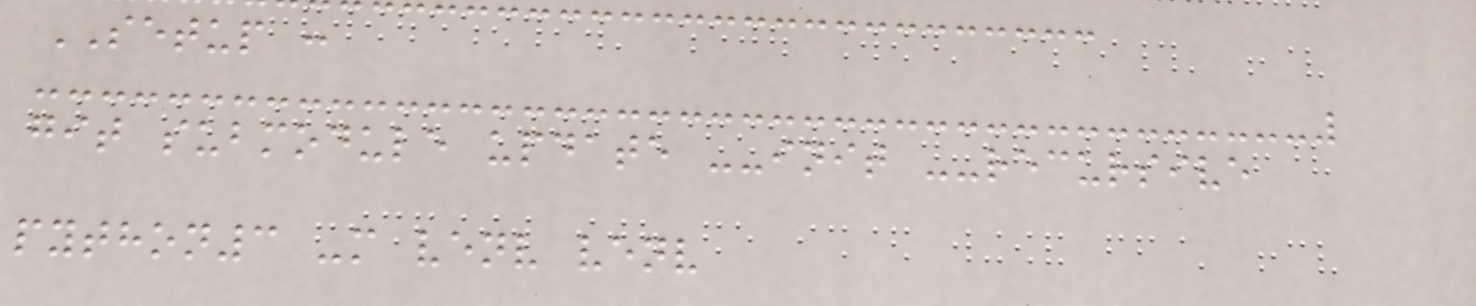SETUP :
git submodule update --init --recursive
python3 -m venv venv
